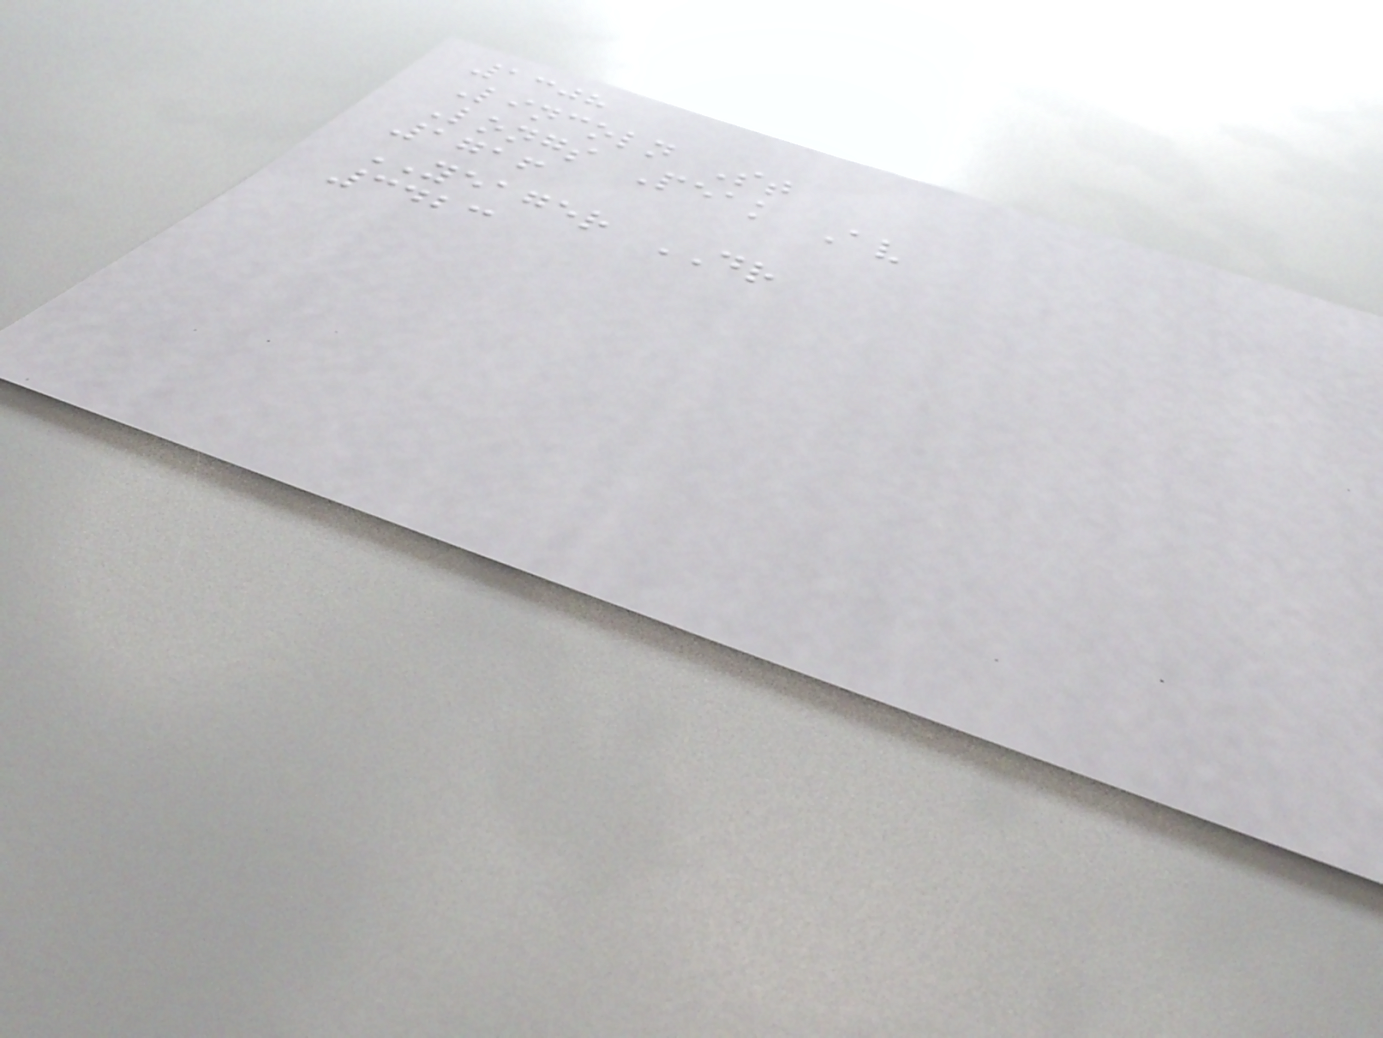1308
Lincoln St
Longs Peak Av
1716
YEAGER DR
3423
